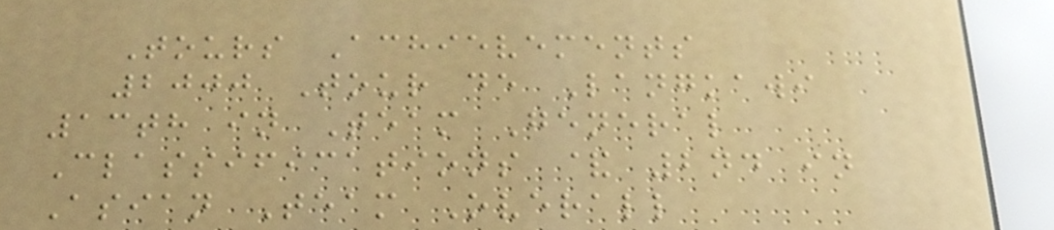Tours Achievements
2000 Tour de Langkawi
13th in Team General
Classifications & 2nd in
Asian Team Overall
